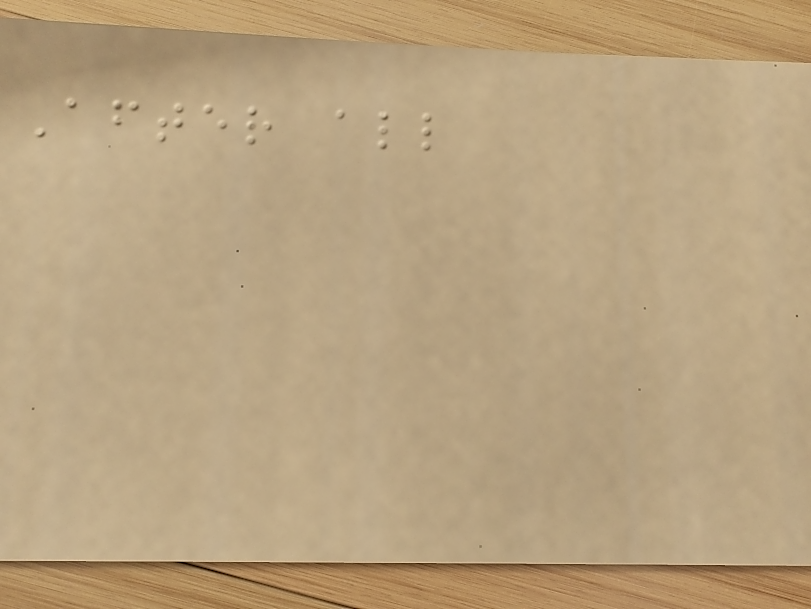After all
